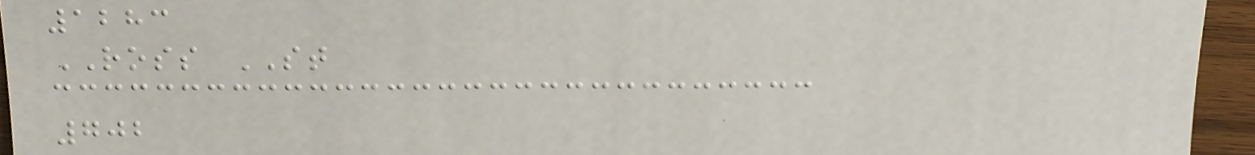1283
ROSS ST
702
